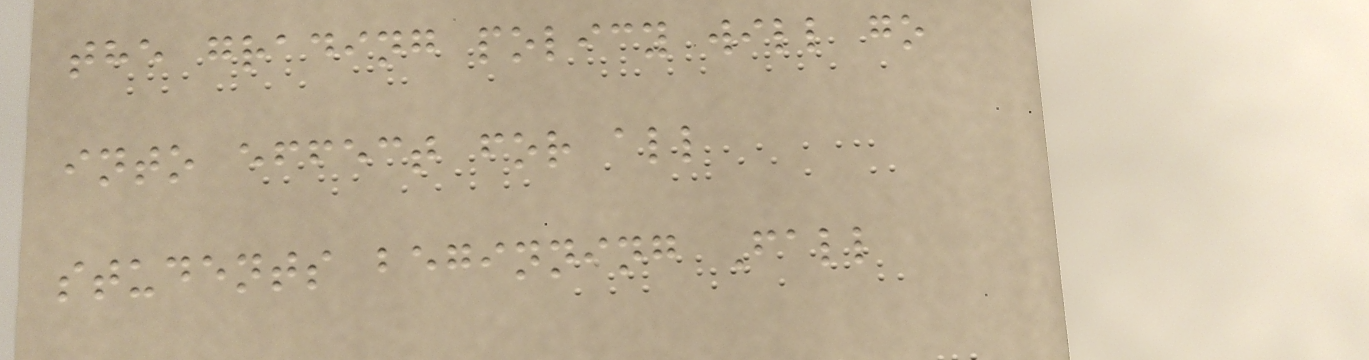the grading policy will go
into effect for all
students beginning Fall
